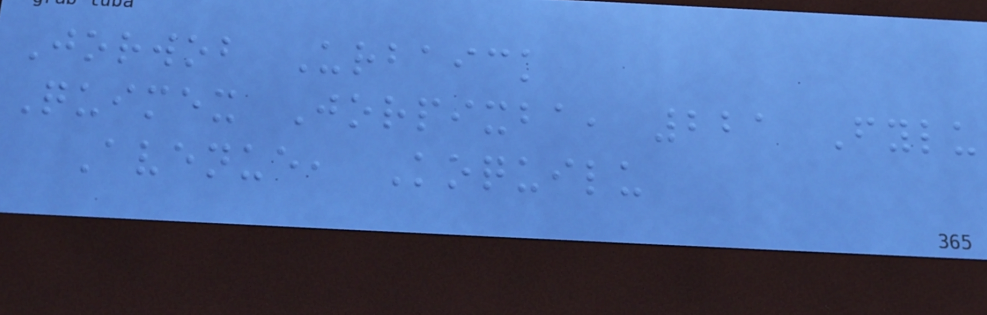Jorwob Urbaick
Quimex Jorpixba, 221 Fylu
Avenue, Koquilu
